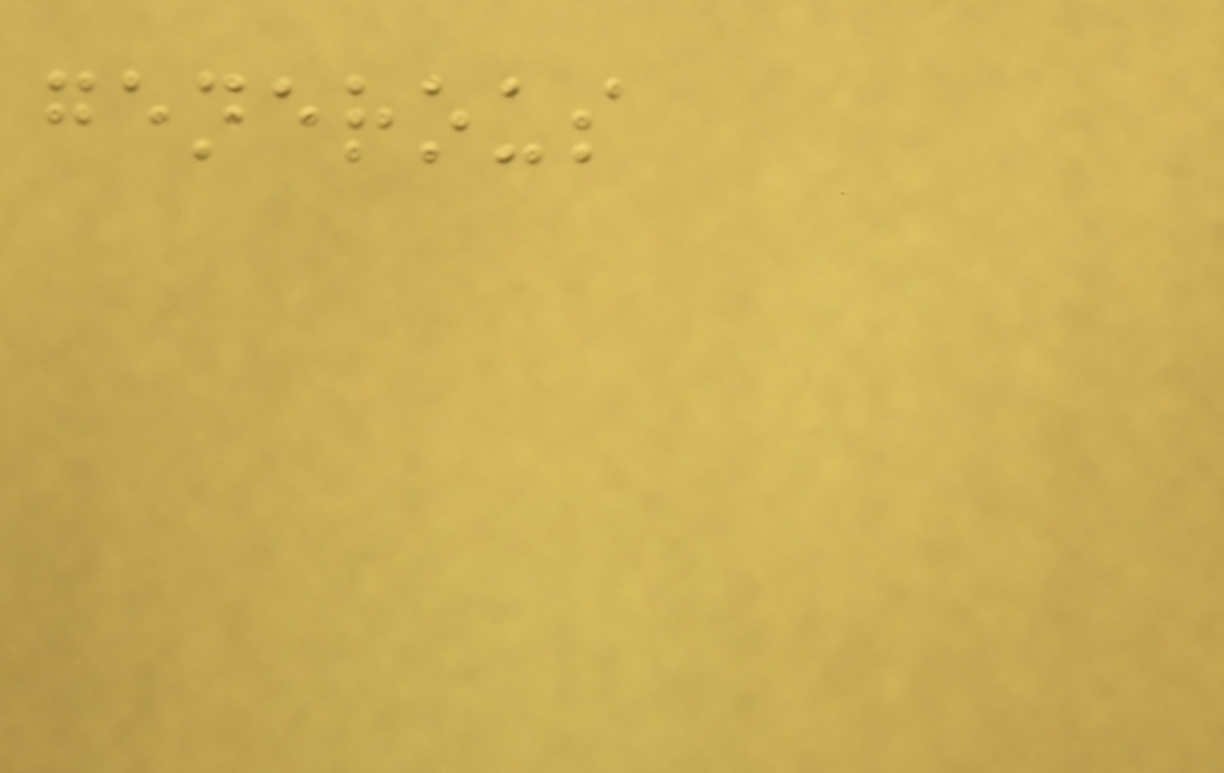generous
